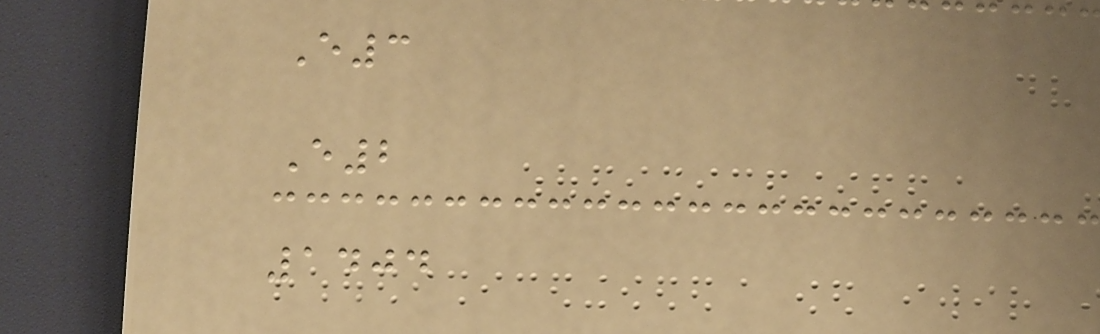E3
E2
1404
